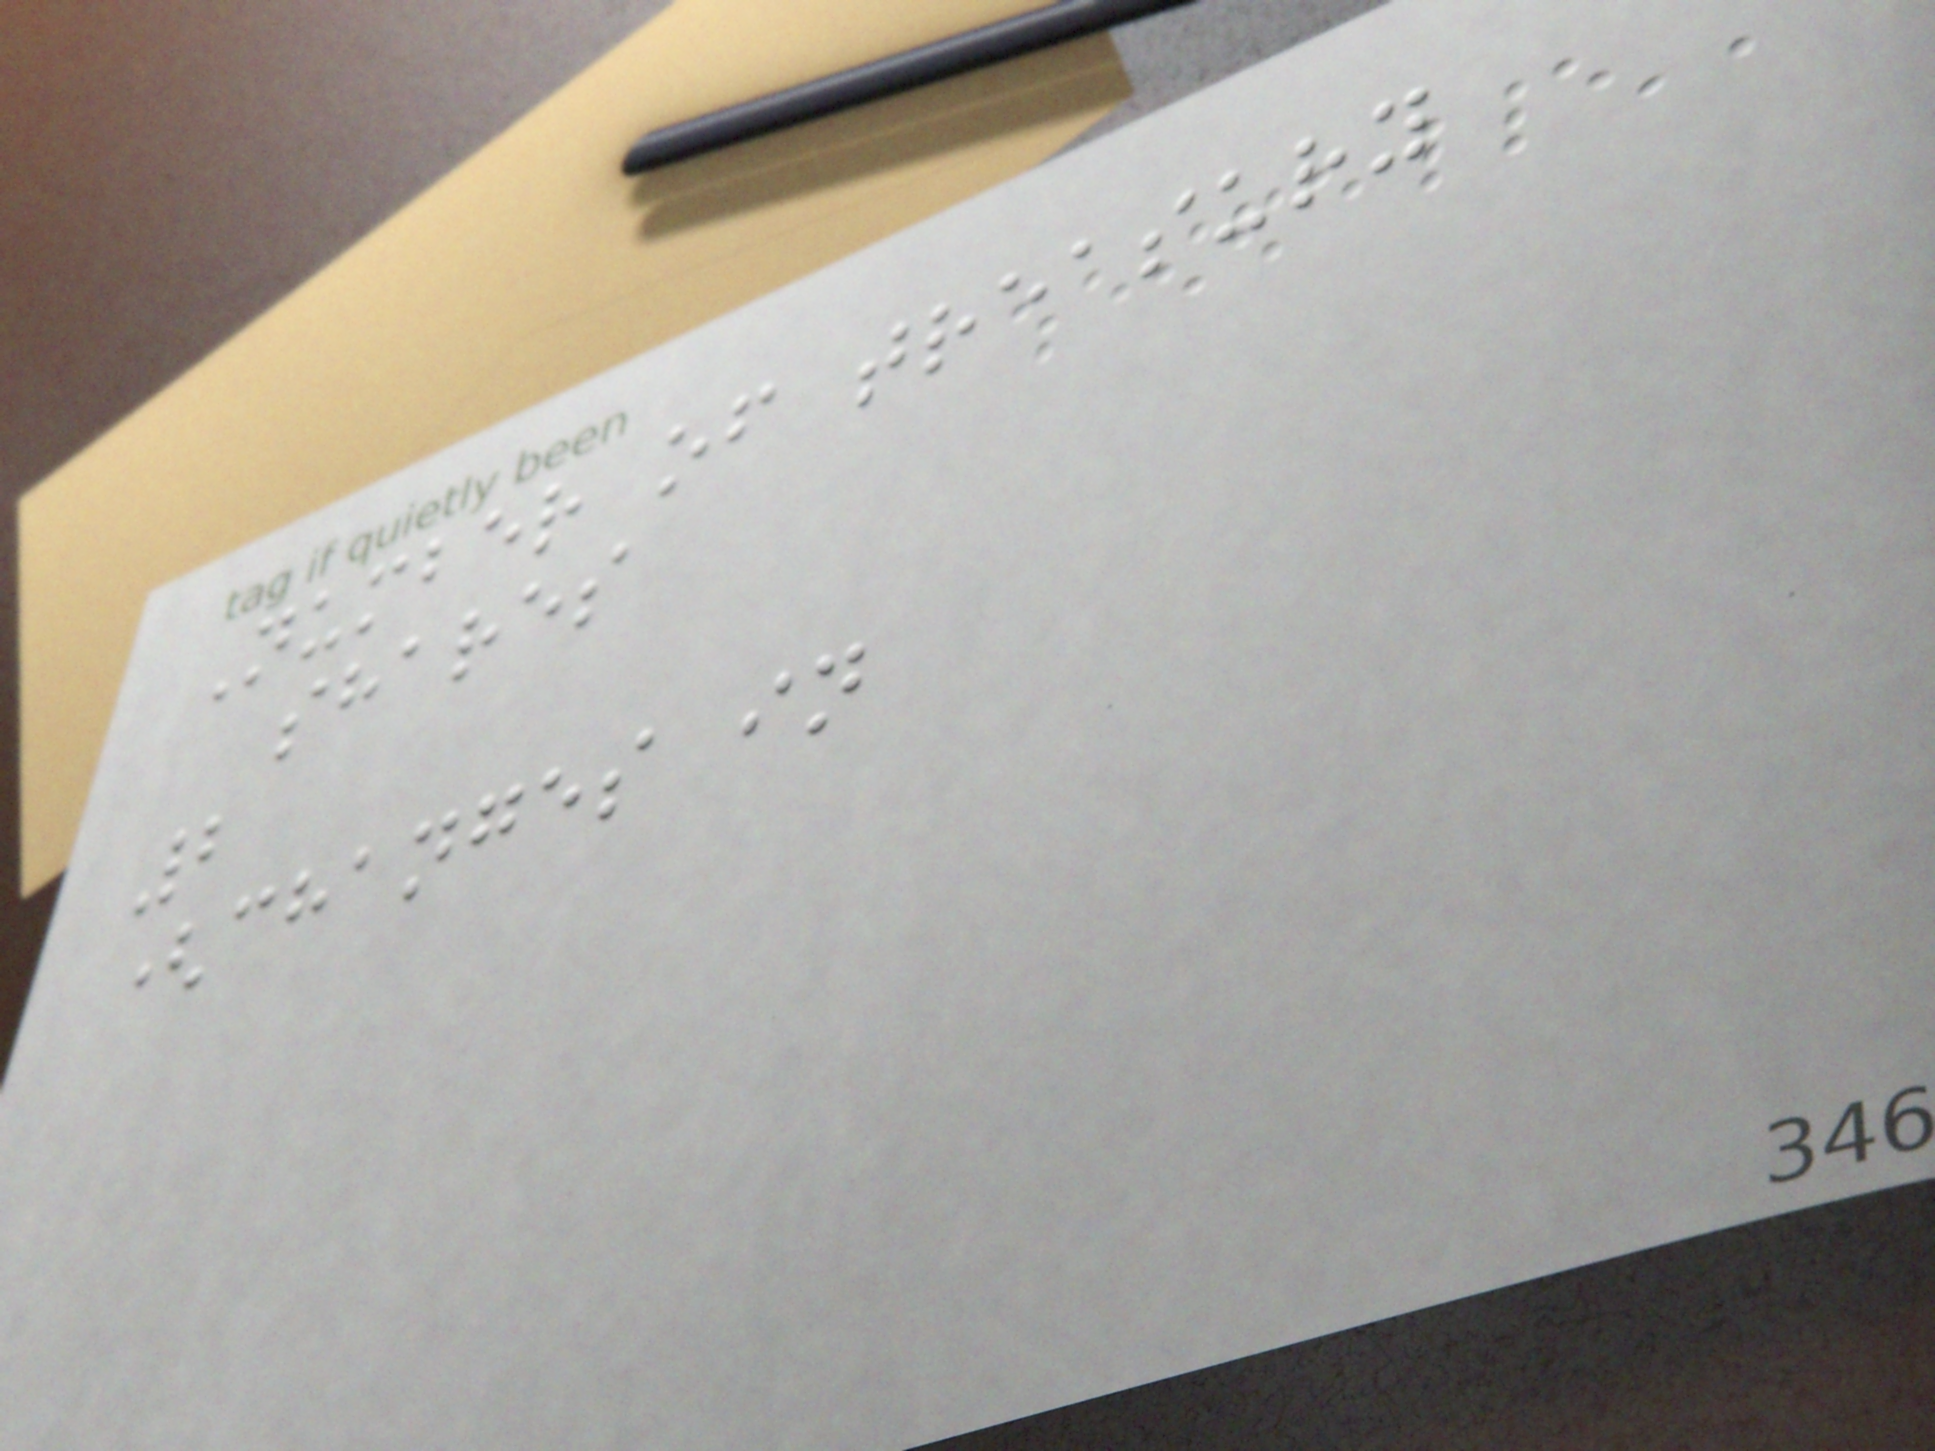Number of treasury
shares
2
(changes in
